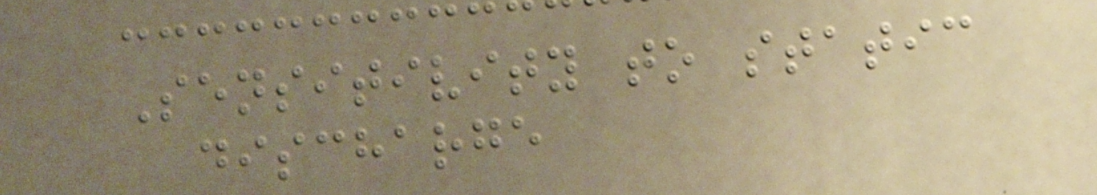Sensitivity to static
discharge
